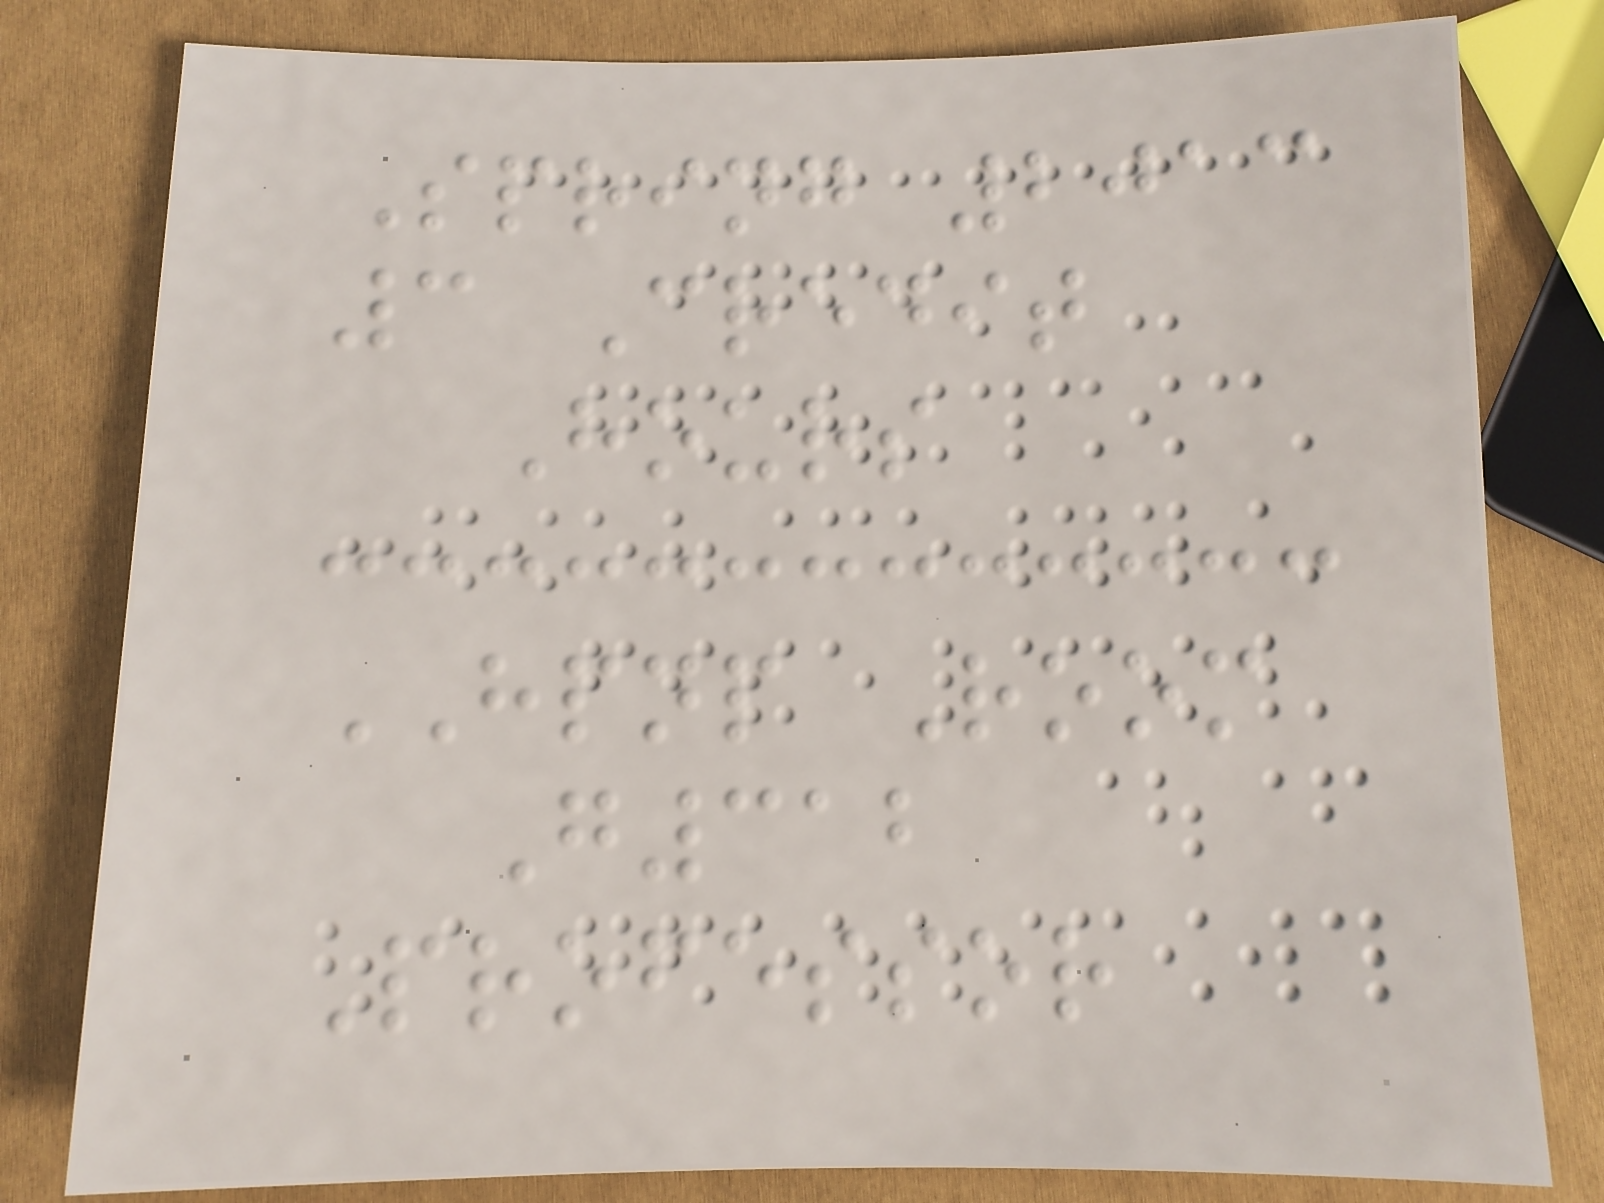Spring 2013
3 Credit
Hours
HPNP Room
G312
Professor
